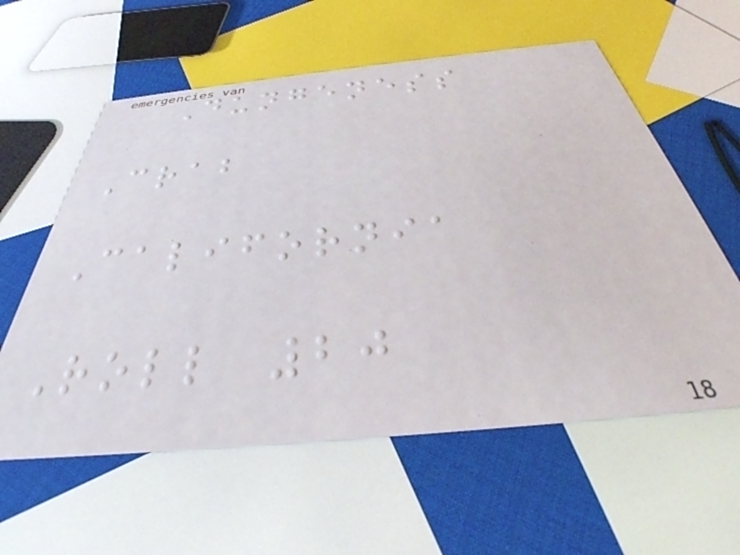Dungeness
Crab
California
Roll 20
